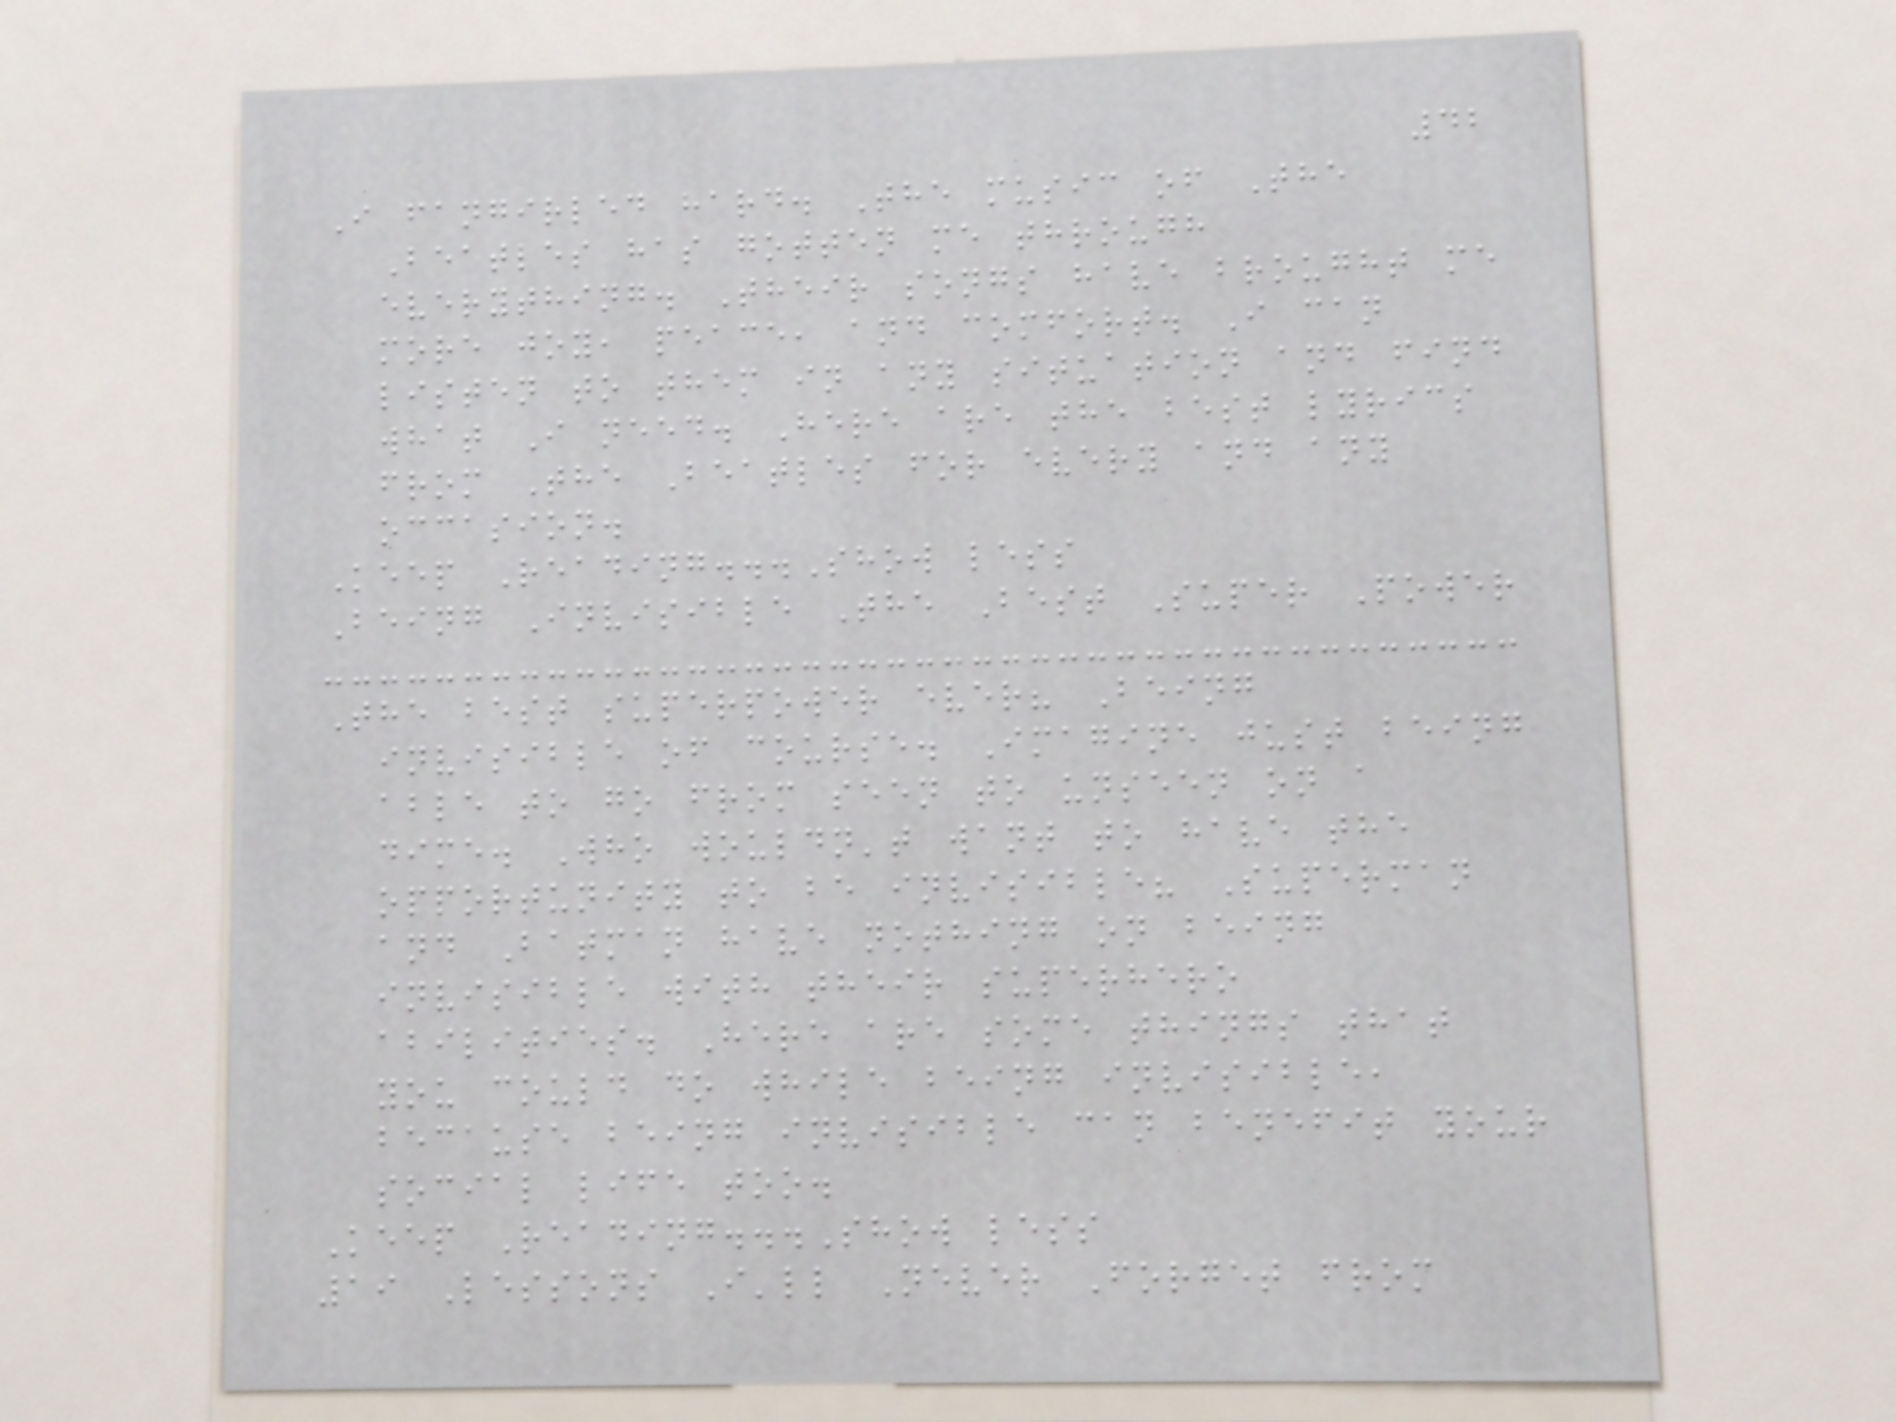42
I fangirled hard. The music of The
Beatles has gotten me through
everything. Their songs have brought me
more joy, peace, and comfort. I can
listen to them in any situation and find
what I need. Here are the best lyrics
from The Beatles for every and any
occasion.
Keep Reading...Show less
Being Invisible The Best Super Power
The best superpower ever? Being
invisible of course. Imagine just being
able to go from seen to unseen on a
dime. Who wouldn't want to have the
opportunity to be invisible? Superman
and Batman have nothing on being
invisible with their superhero
abilities. Here are some things that
you could do while being invisible,
because being invisible can benefit your
social life too.
Keep Reading...Show less
19 Lessons I'll Never Forget from
